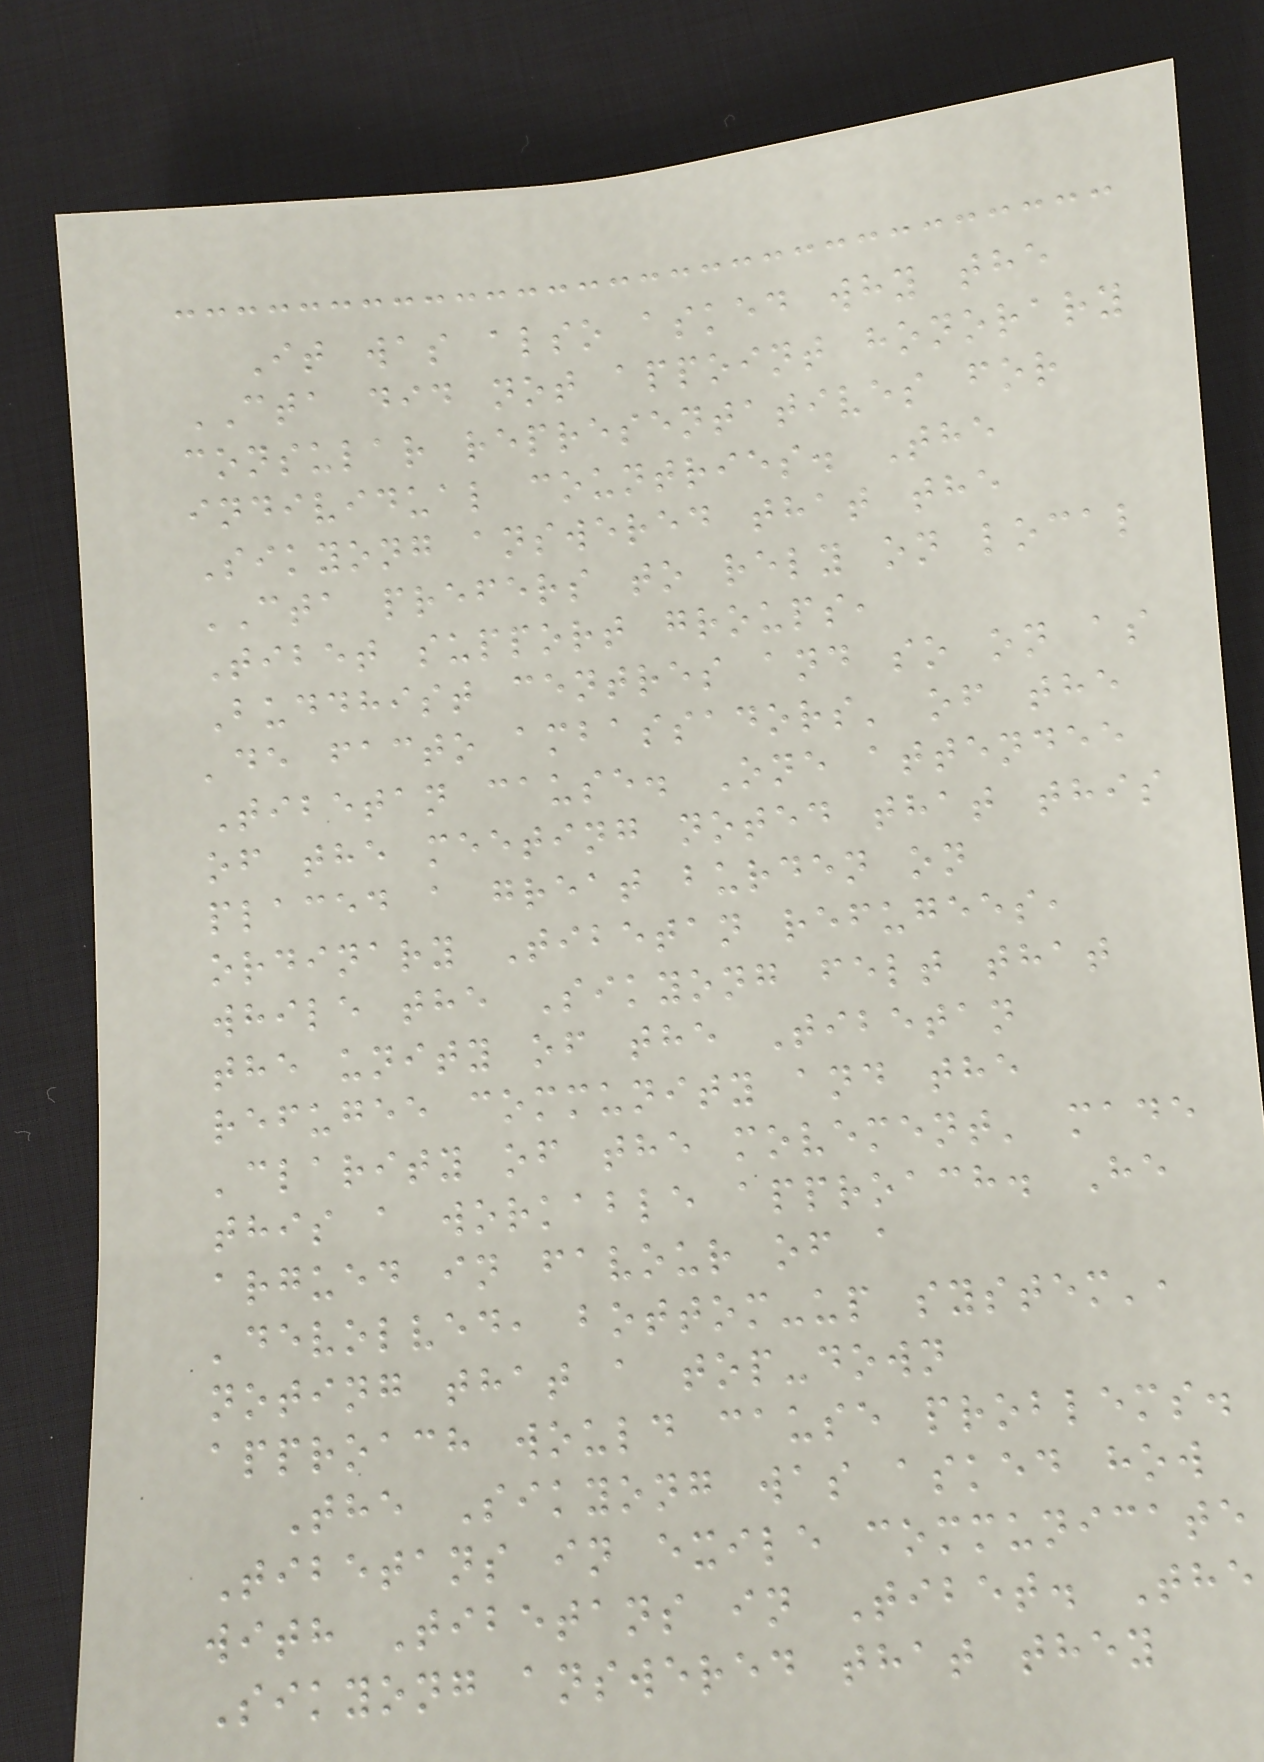It was also asked why the
CTA did not appoint honorary
consular representatives for
individual countries. The
Sikyong answered that the
CTA prefers to rely on local
Tibet support groups,
Buddhist centres and so on as
'de facto ambassadors' of the
Tibetan cause. One attendee
of the meeting noted that this
placed a great burden on
ordinary Tibetan refugees,
while the Sikyong felt that
the unity of the Tibetan
refugee community and the
'clarity of the movement' made
this a workable approach. He
argued in favour of a
'devolved, bottom-up system',
noting that a top-down
approach would cause problems.
The Sikyong was asked how
Tibetans in exile communicate
with Tibetans in Tibet. The
Sikyong answered that they
